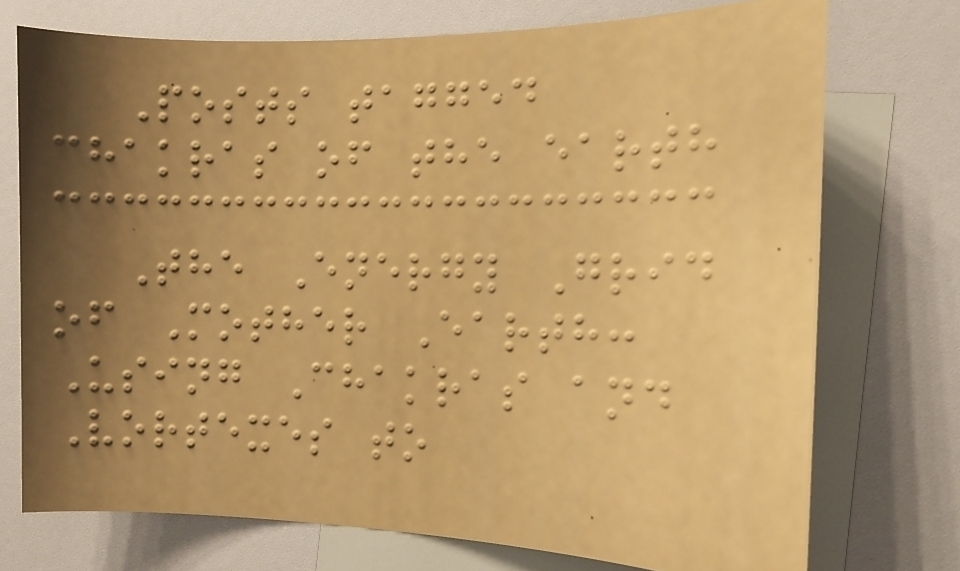Posts tagged
chakras of the earth
The Energy Grid
of Mother Earth:
Using Chakras and
Vortexes to
